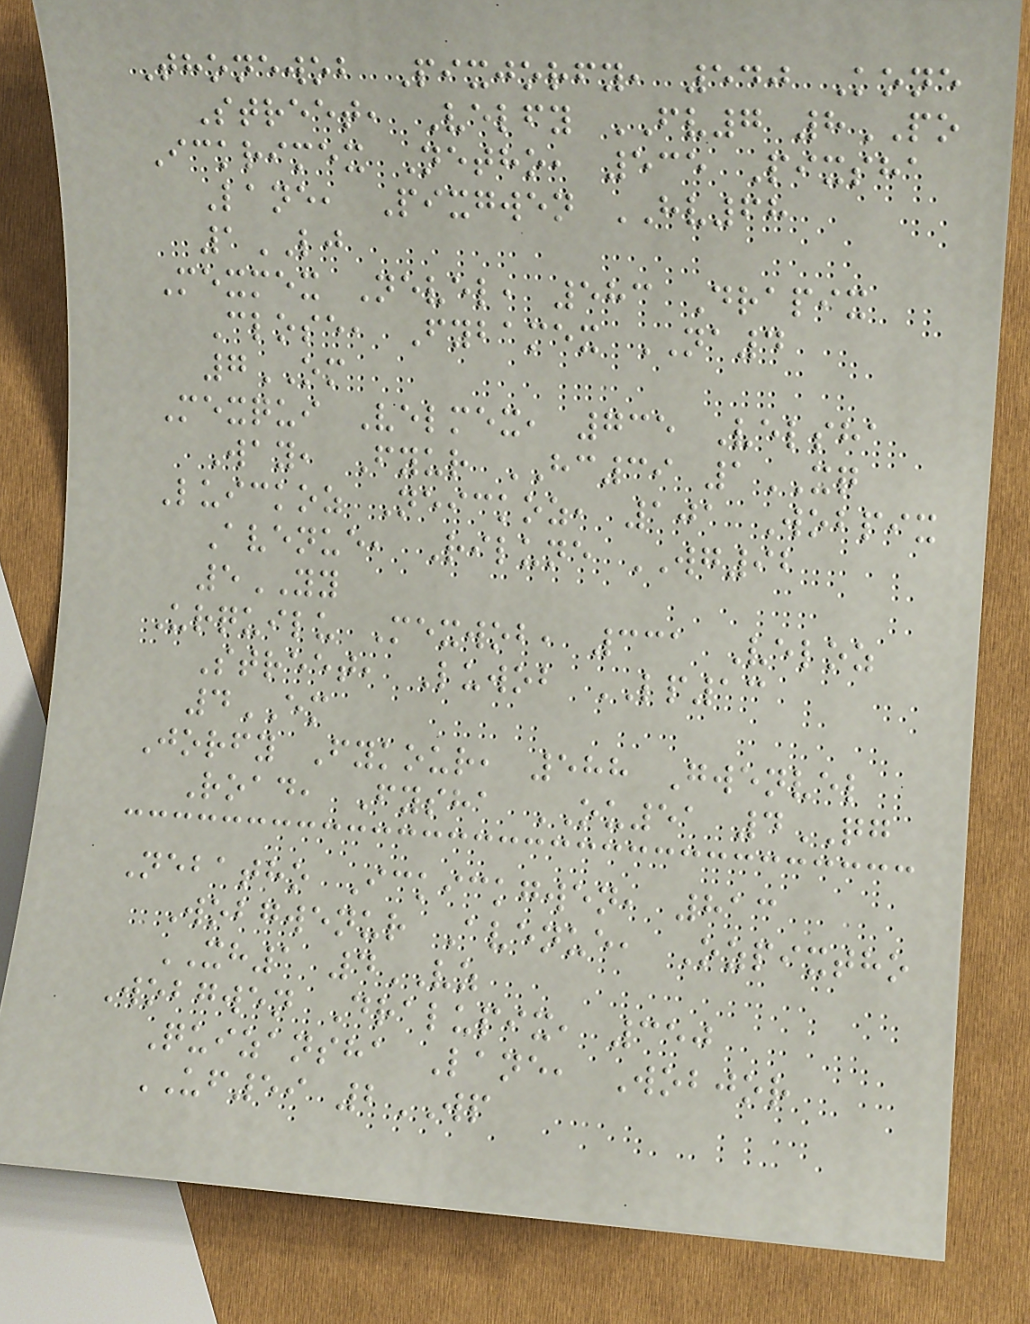Thonewob Pixjorfy, 540 Kone
Street, Velfy FV7 8PO
Ickrimex Netho, 535 Pixsha
Lane, Pixgwen HV68
1LJ
Mexmex Nevel, 583 Drapix
Close, Fybamex NA4
7OM
Mexqui Velmex, 735 Velsha
Way, Fyur HC39 1XQ
Luickoz Neickoz, 101 Wobpix
Avenue, Rilune WG92
5YY
Urquilu Mexwob, 331 Veloz
Street, Luwob LP13
4EM
Jorfy Fykour, 588 Gwenvel
Road, Fysha OU51 4QG
Nebatho Ickickgwen, 813
Wobgwenur Avenue, Ozpixtho
XH1 4VZ
Wobgwen Dralupix, 350
Quizansha Lane, Wobjor
UF59 2WP
